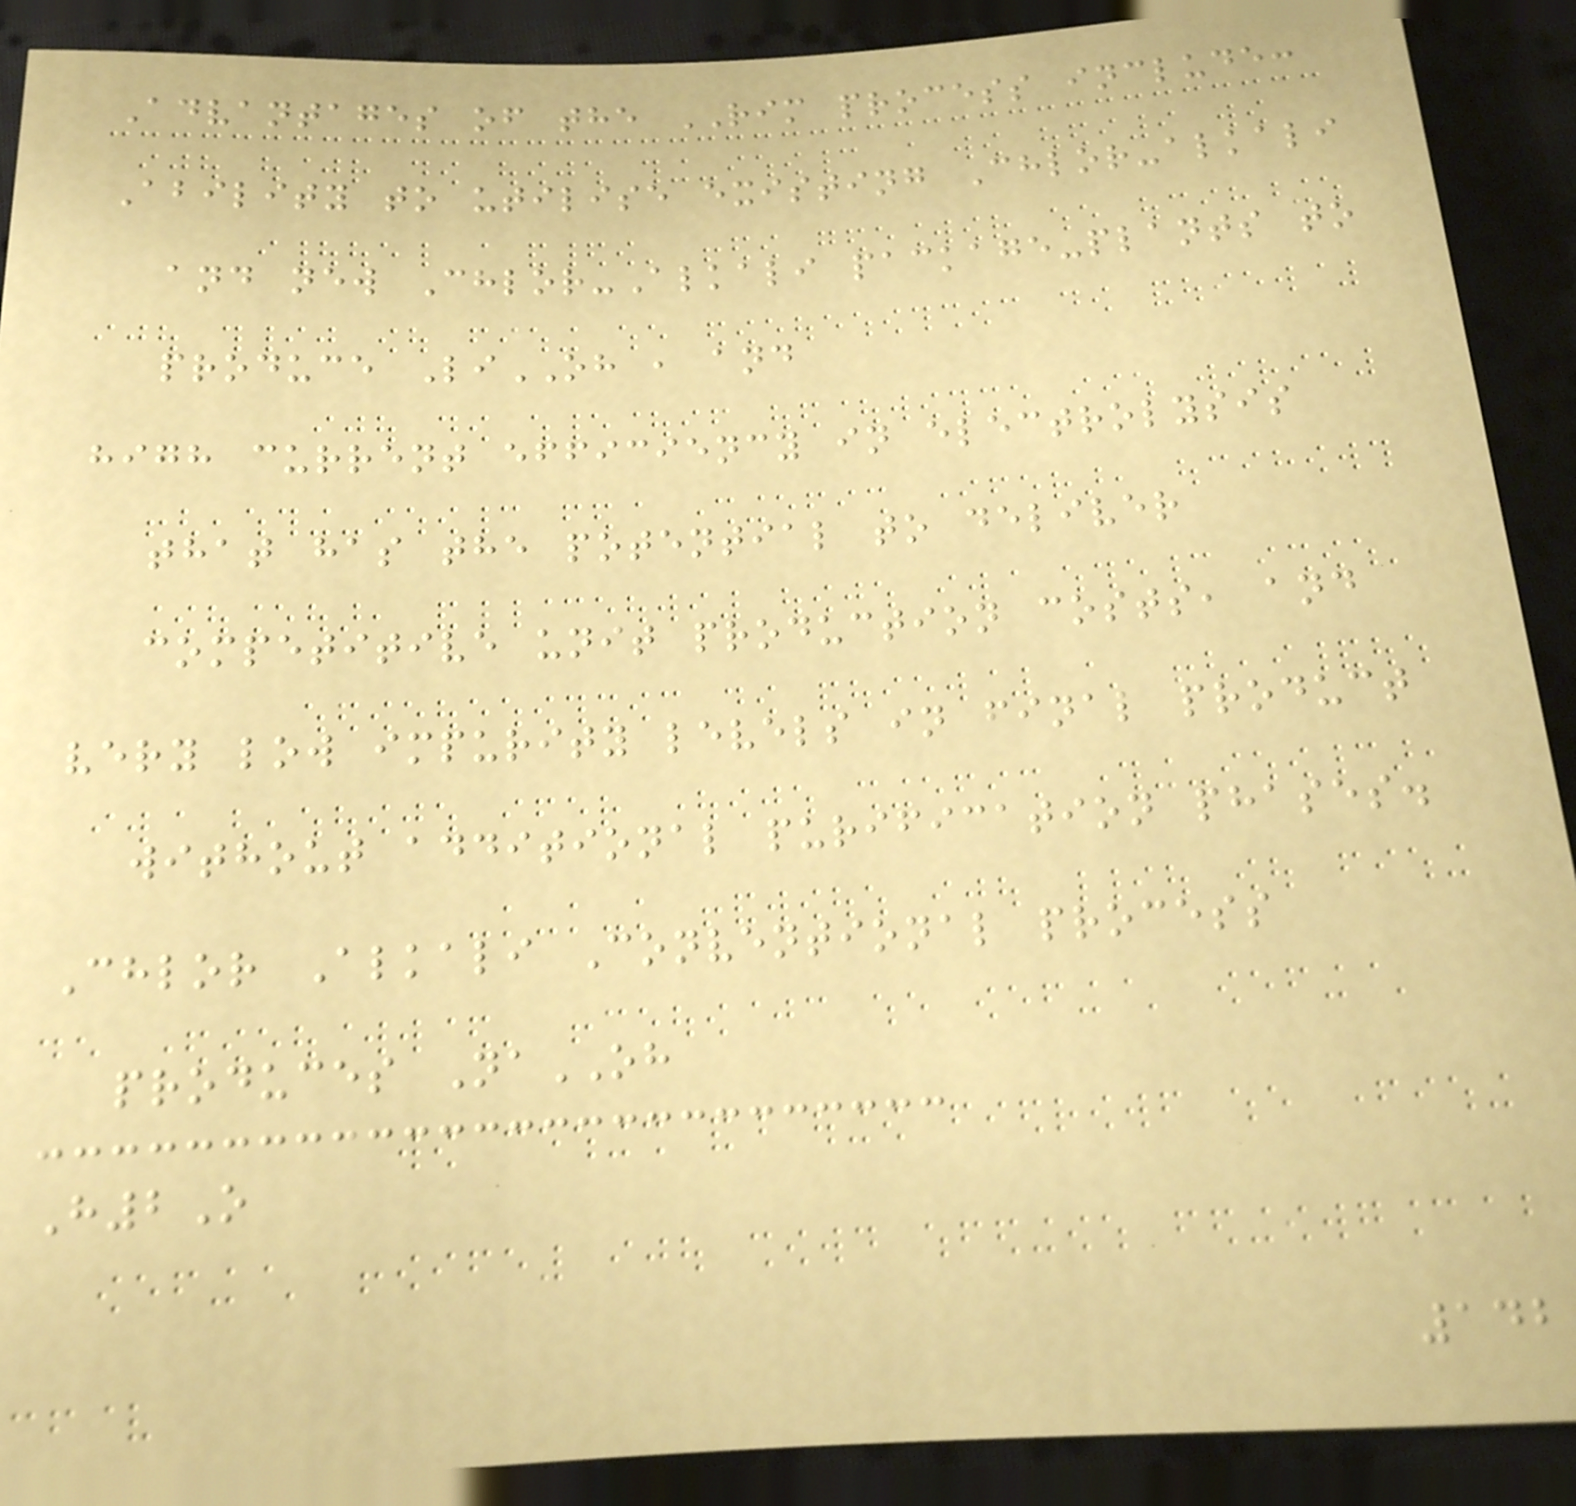Advantages of the RIM process include:
Ability to utilise existing Chlor-alkali
and new Chlor-Alkali package-plants to
produce LiOH , and
high current efficiency in electrolysis
that has the potential to deliver
competitive unit production costs, and
very low impurity levels in final product
without additional purification phases.
Chlor Alkali Conventional process
produces NaOH
H2O
142
